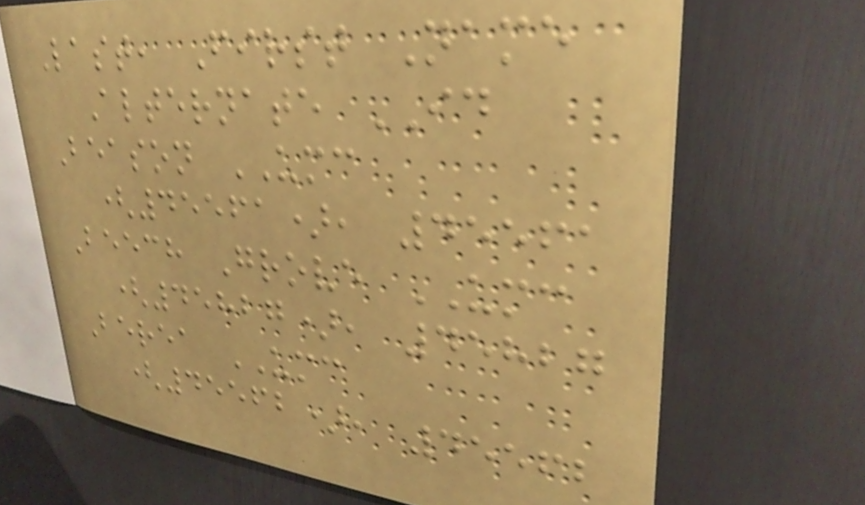Last, First Name
Alternate ID
Beason UMC
(45561), 45561
Beech Grove UMC
(45827), 45827
Berea UMC
(45562), 45562
